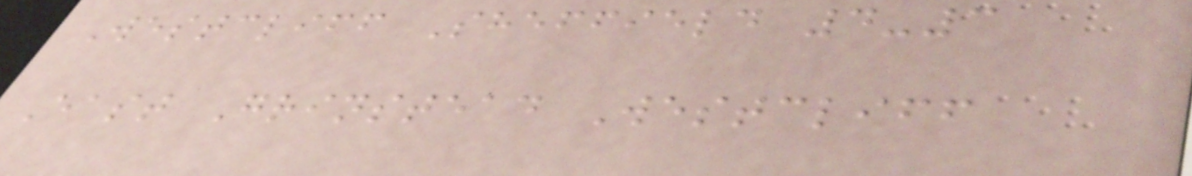Westcliff Sheffield 4-3
East Grinstead Westcliff
